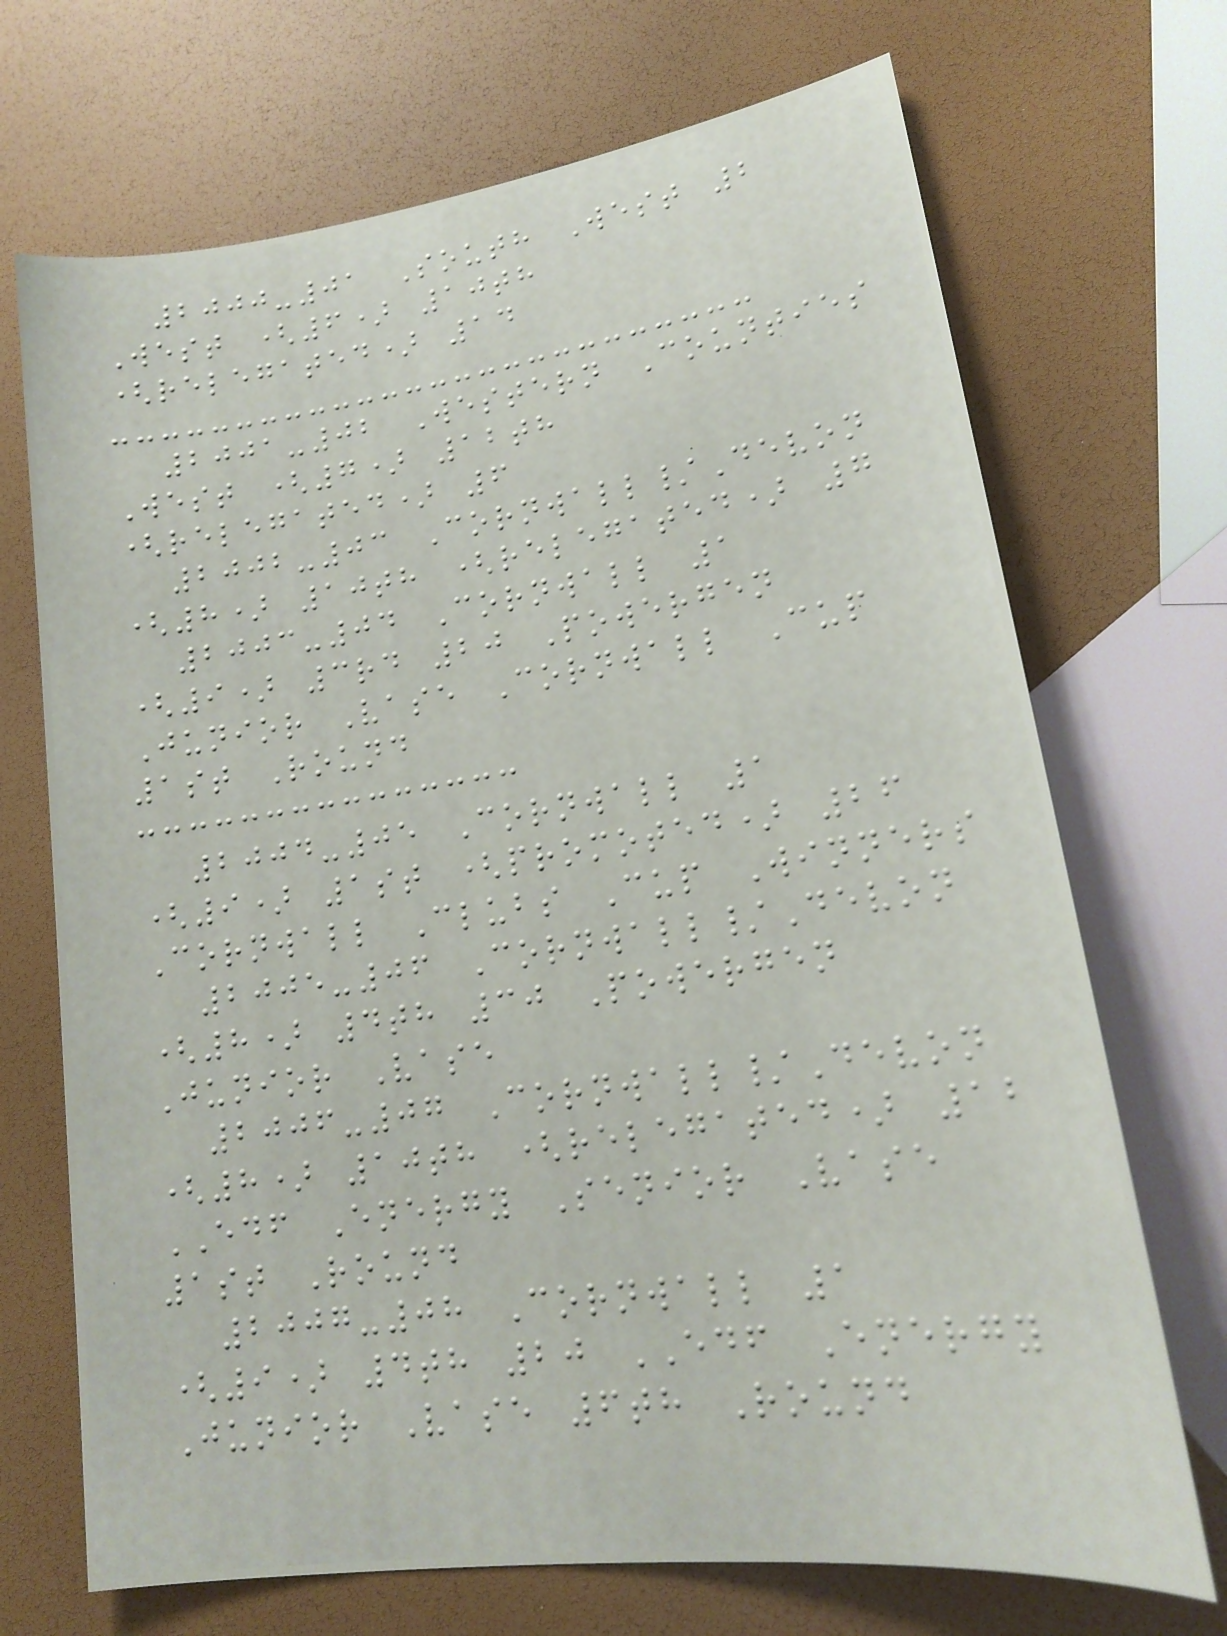2000-01 South West 2
West (6) 10th
(relegated) 14
2001-02 Western Counties
West (7) 12th
(relegated) 6
2002-03 Cornwall/Devon
(8) 10th (relegated) 7
2003-04 Cornwall 1
(9) 3rd 20 Powergen
Junior Vase Cornwall Cup
1st Round
2004-05 Cornwall 1
(9) 1st (promoted) 26
Cornwall Clubs Cup Winners
2005-06 Cornwall/Devon
(8) 4th 30 Powergen
Junior Vase
2006-07 Cornwall/Devon
(8) 10th (relegated) 12
EDF Energy Senior Vase
1st Round
2007-08 Cornwall 1
(9) 4th 20 EDF Energy
Junior Vase 6th Round
